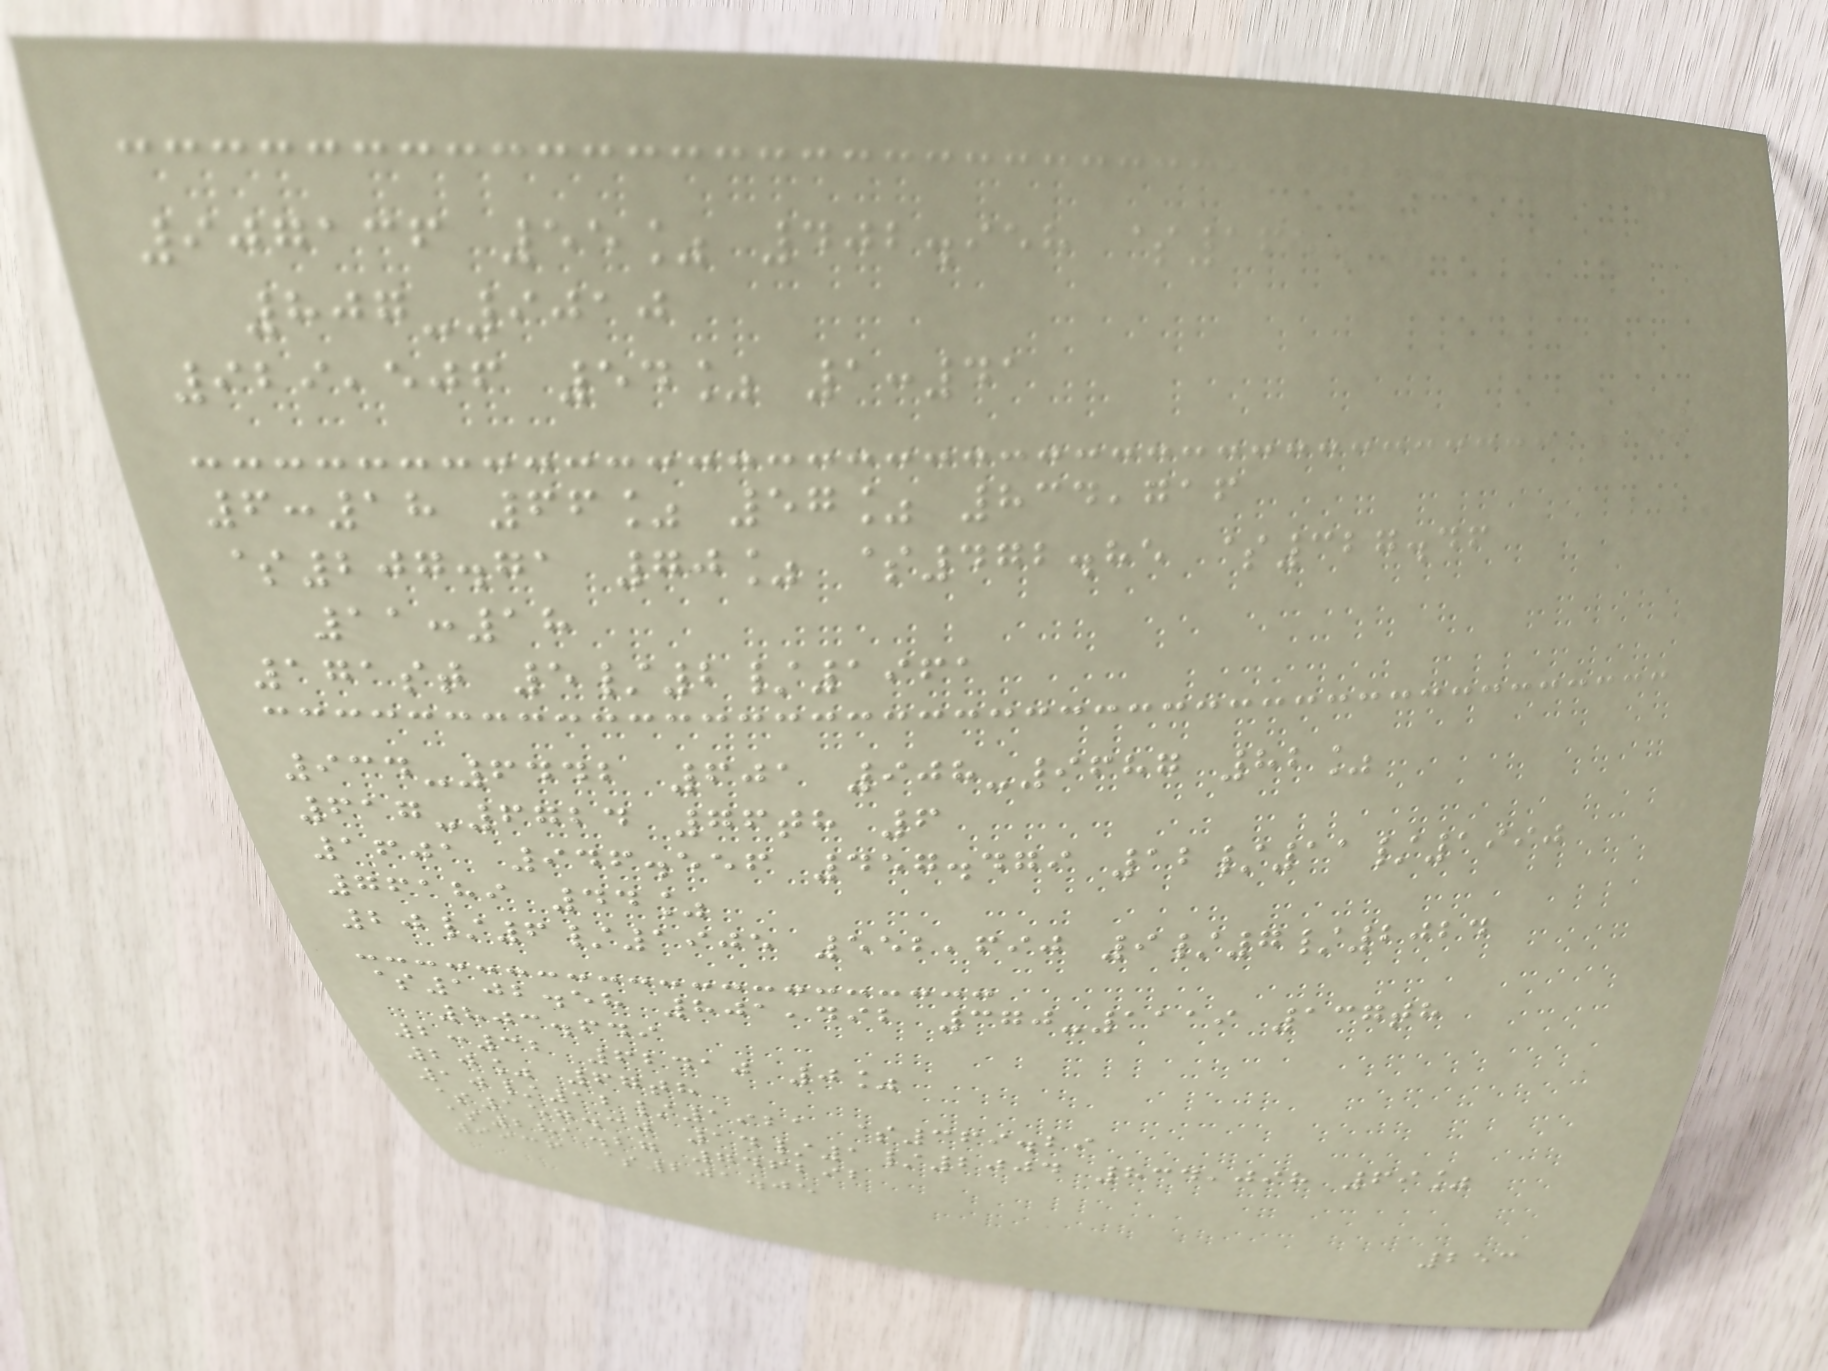907136 55% 402.958 $165.57
807-9010
929,506 54% 1:41
6:18 66% 57% 834,716
$207.71 70% $472.85 $327.46
11:18
171st 5/2/1961
934-6442 601 908-9687 82%
617-6724 76th 6
1601 946.556 457.479 12/11/1990
76189 44%
20/6/1905 552,690 9/7/2024
$102.58 801,492 370-1119 137th
803.649
2:32 62410 0%
20% 67th
10/12/1921 $369.29
$157.30 14/1/2004 834,098 69%
$281.27 746292
9936 $201.05
253
